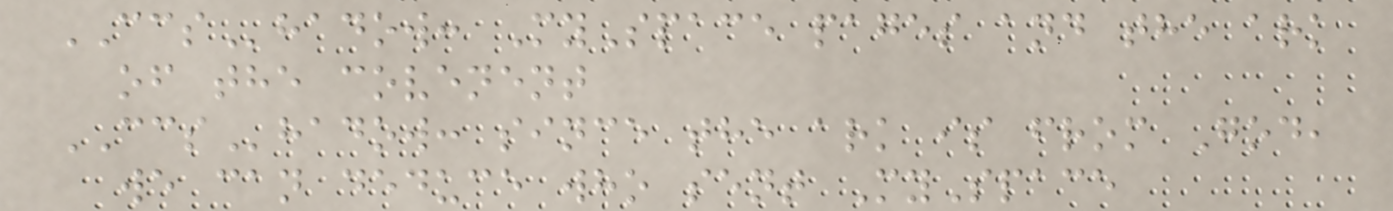CCShadow: MySpace pages and the ark
of the covenent
CCShadow: since the ark is from God,
we can deduce who sent MySpace
